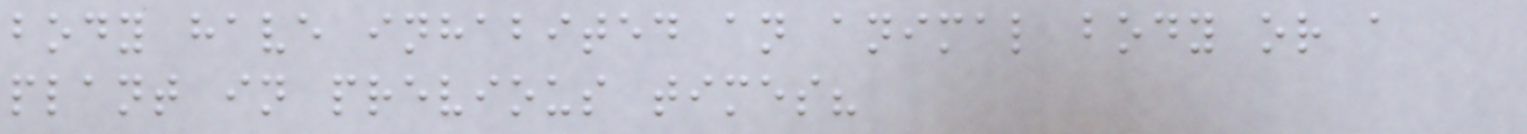body have inhabited an animal body or a
plant in previous times?
